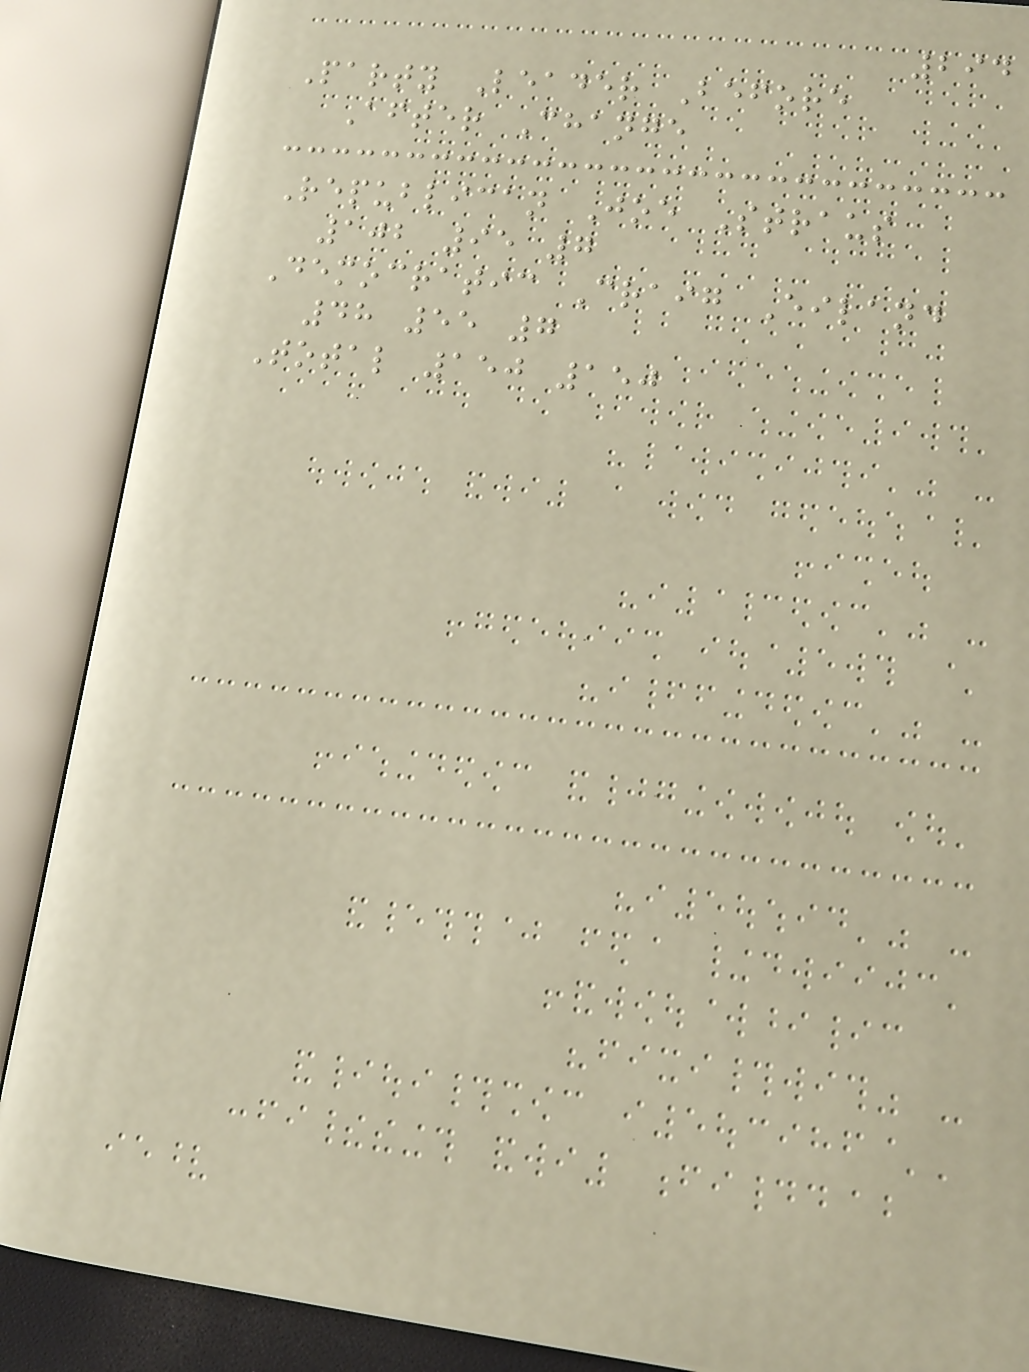294
Party Leader Before
After Change
Republican Joe Straus
102 95 7
Democratic Craig Eiland
48 55 7
Total 150 150
